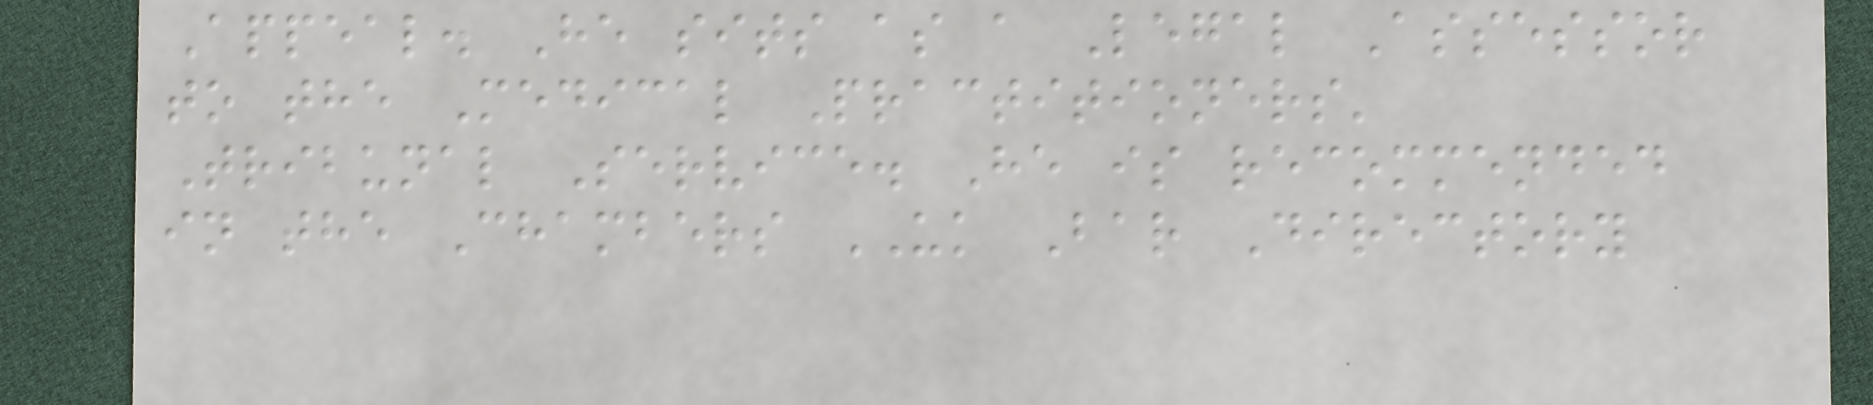Appeal. He sits as a Legal Assessor
to the Medical Practitioners'
Tribunal Service. He is recommended
in the Chambers UK Bar Directory
